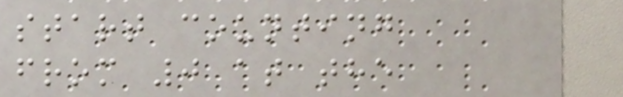start counting
from 0 at the
